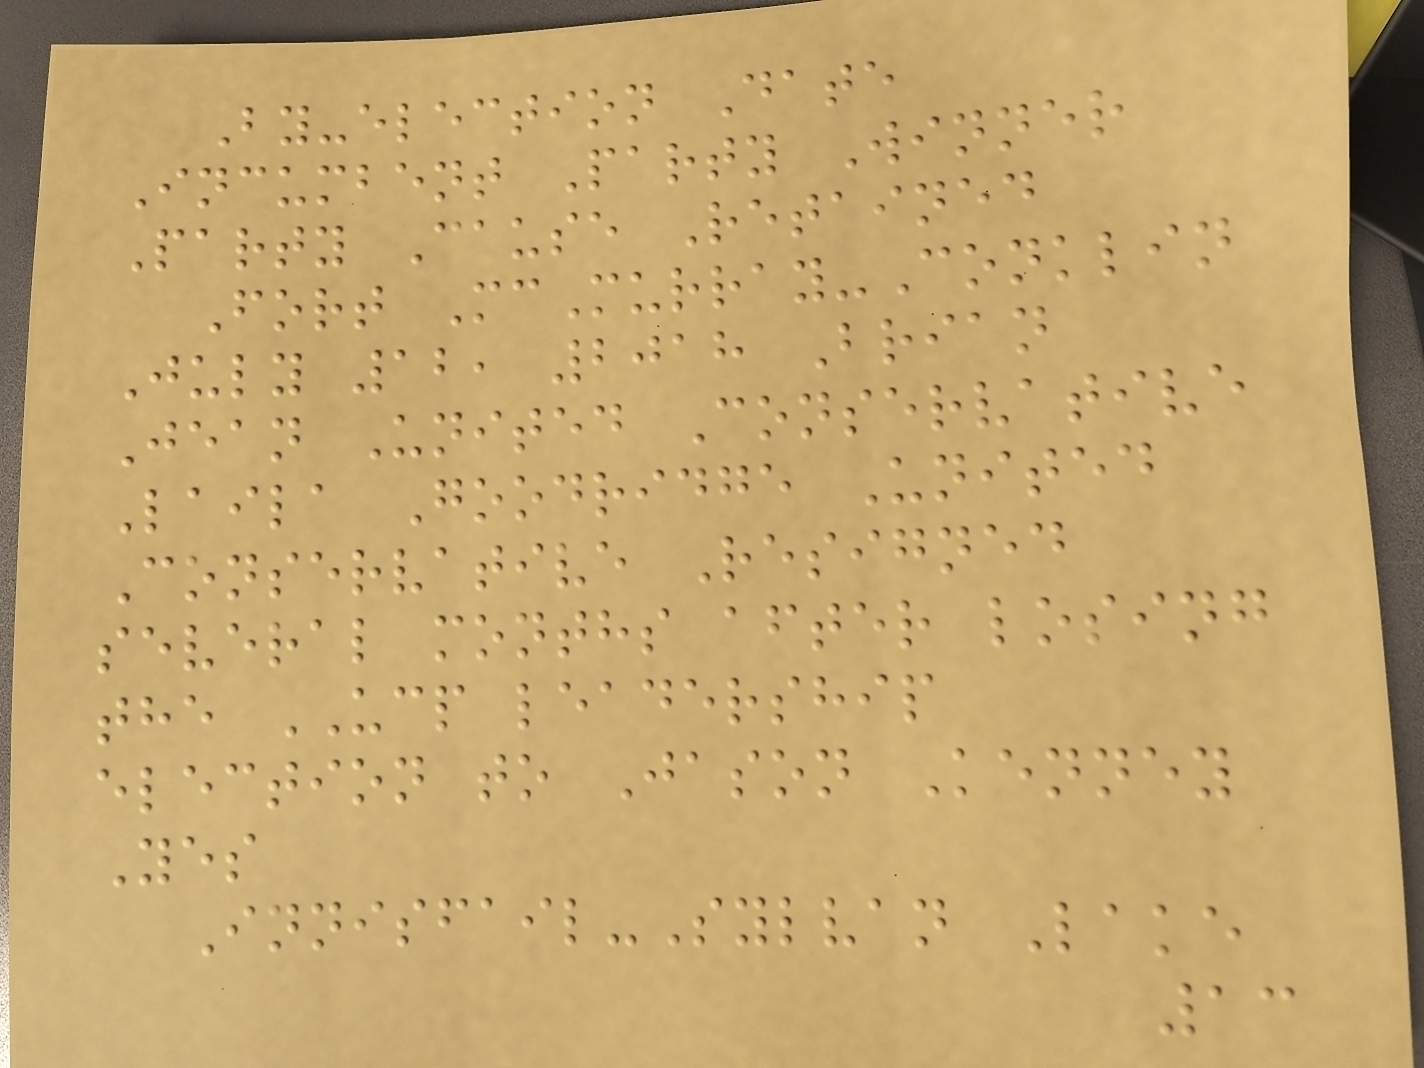By-election Date
Incumbent Party Winner
Party Cause Retained
Fort McMurray-Conklin
July 12, 2018 Brian
Jean United Conservative
Laila Goodridge United
Conservative Resigned
several months after losing
the UCP leadership
election to Jason Kenney
Yes
Innisfail-Sylvan Lake
13
